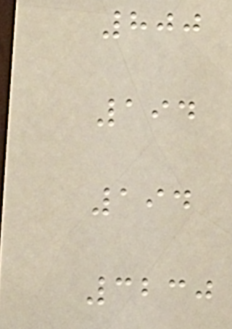800
194
194
3230
